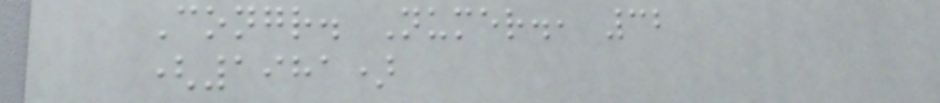Congr. Numer., 32
(1981)
